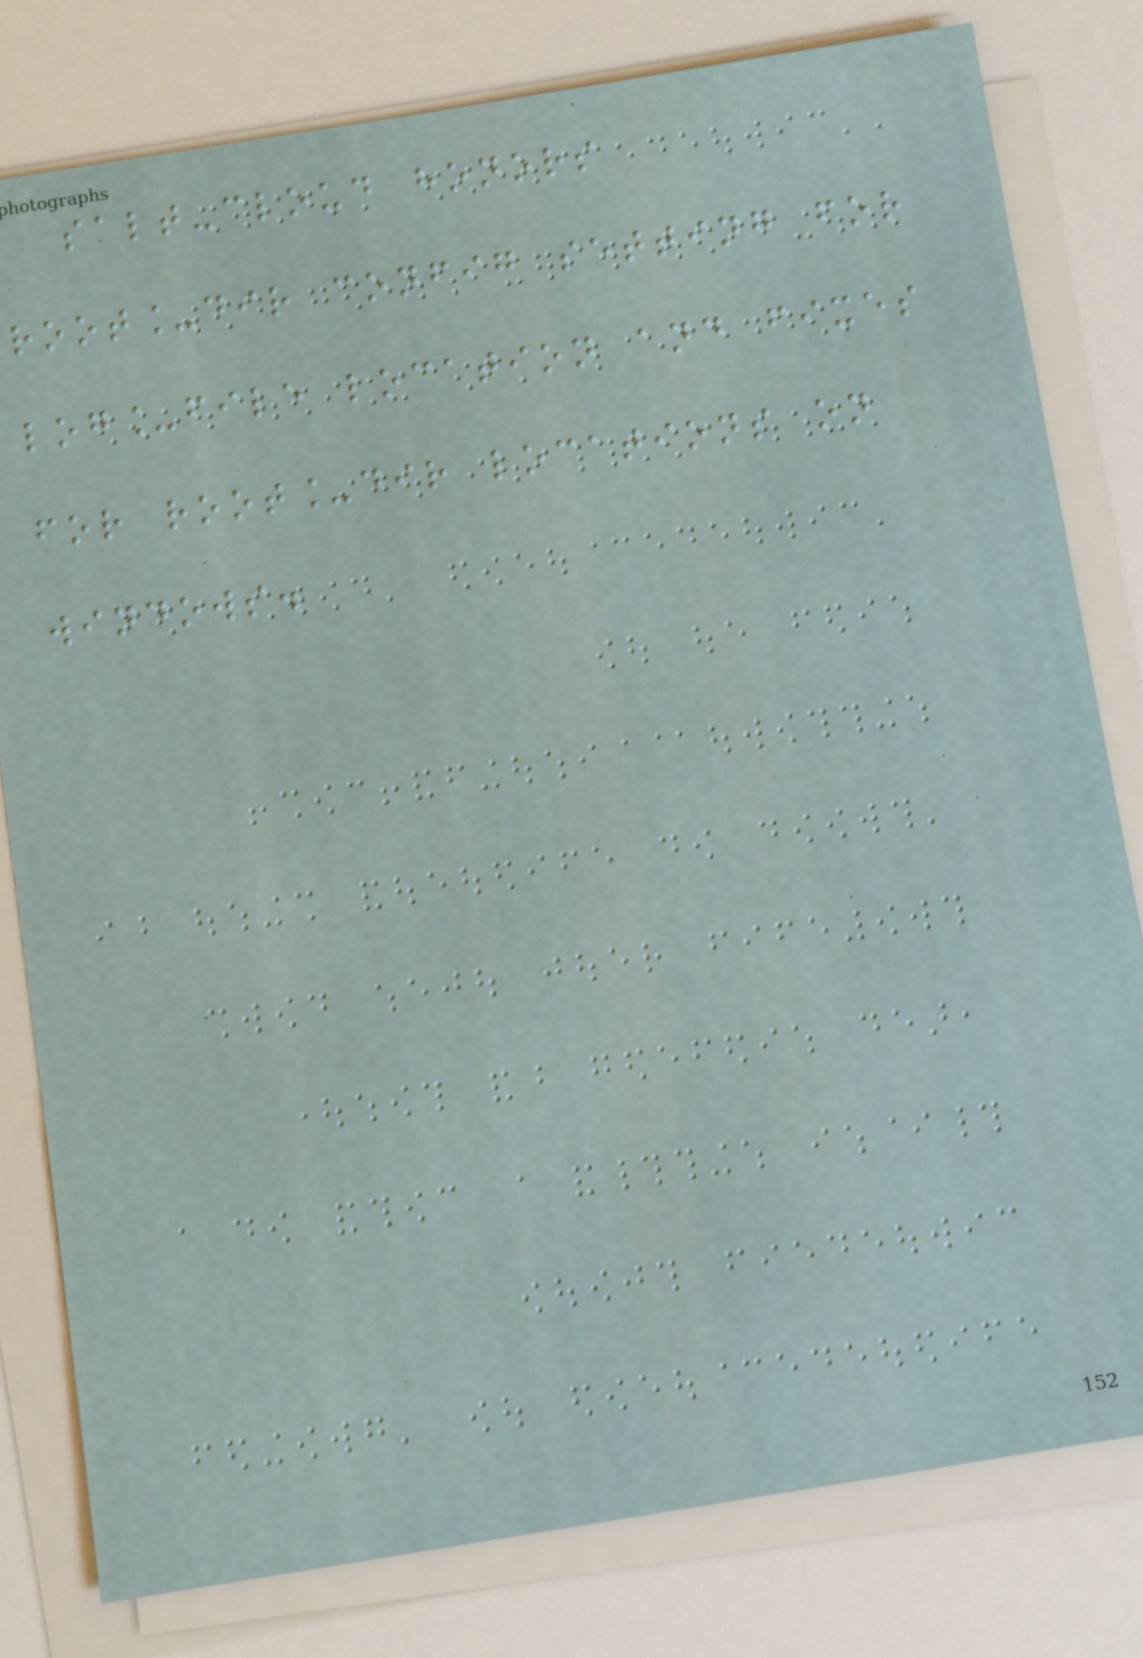salt-cloud honors
root_dir config setting for
log_file location and fixes
for root_dir locations on
windows.
